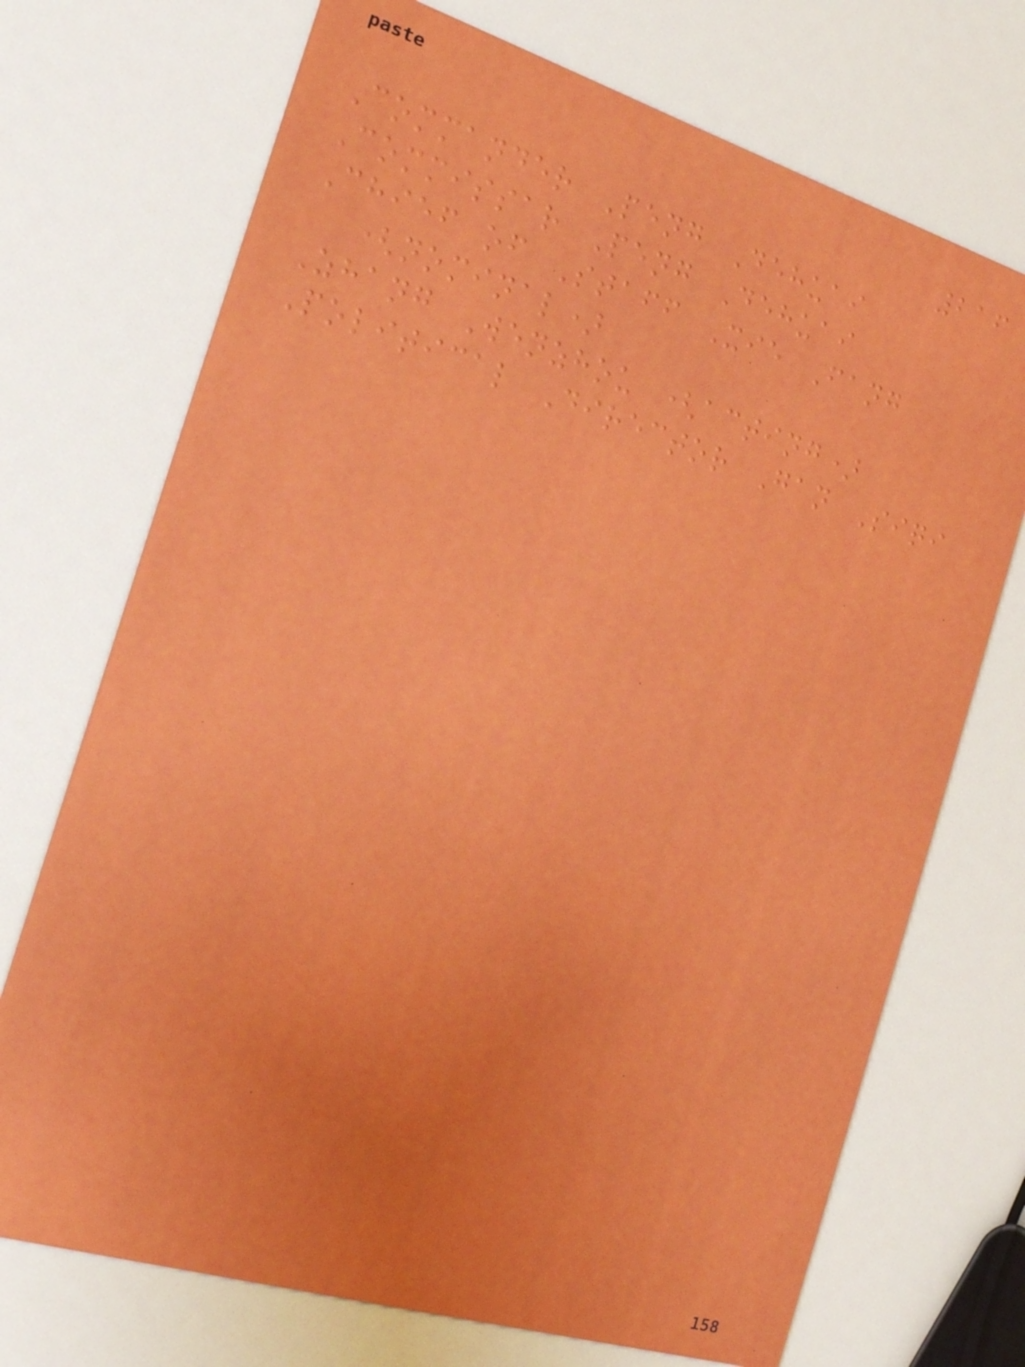216
Commander Peng Dehuai
Commissar Peng Dehuai
Chief of Staff Xie Fang
(nominal)
Zhang Wenzhou (acting)
Political Director Gan Siqi
